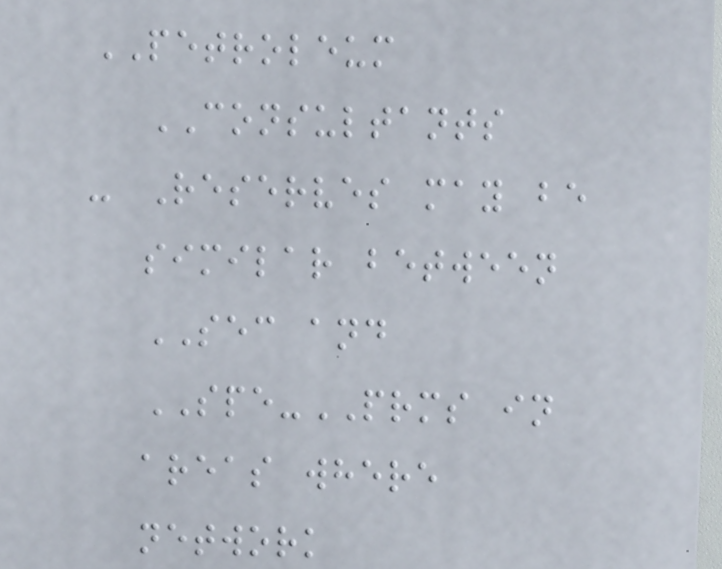PETROLEUM
CONSULTANTS
- Reserves may be
similar between
SEC and
SPE-PRMS in
areas where
network
